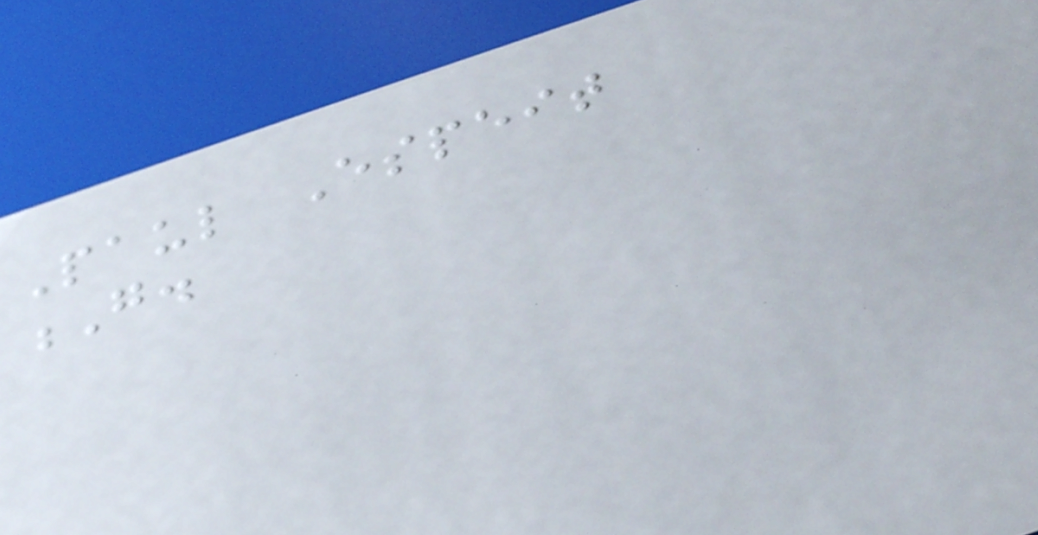Paul Espeit
G.
